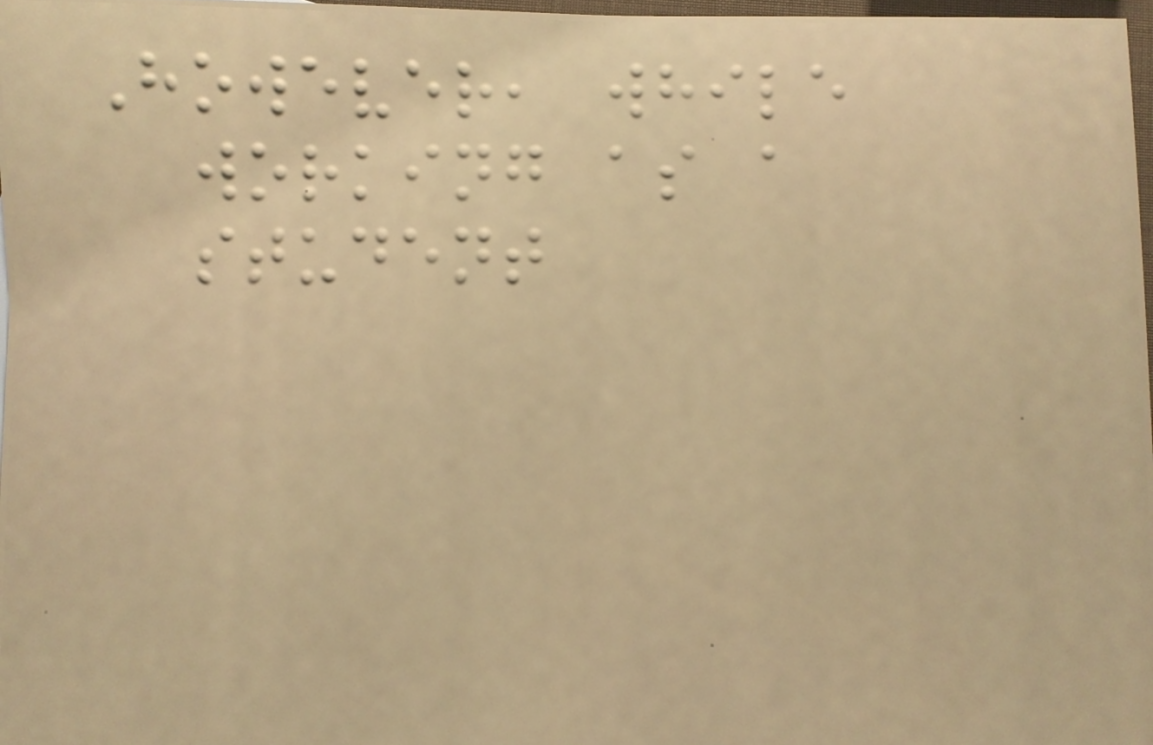However, while
working as a
student
